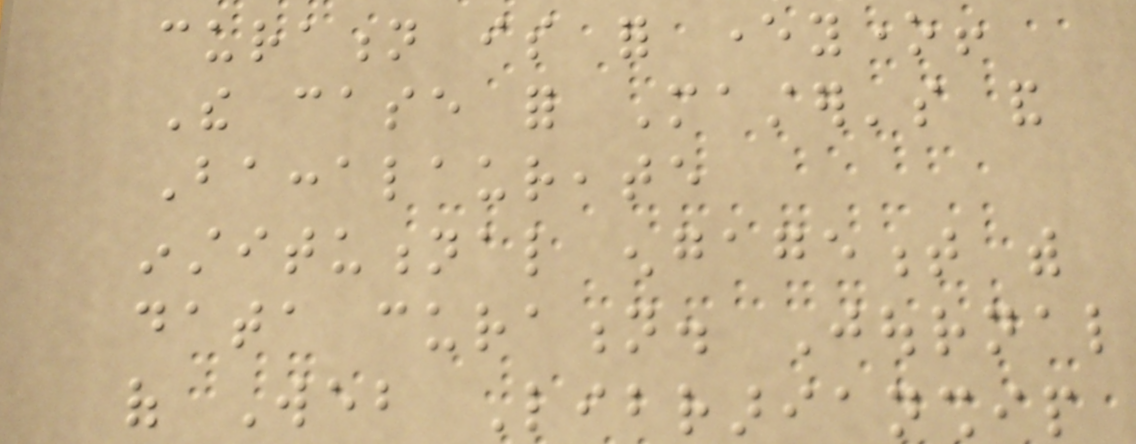curation is for everyone!
The case for Master's and
Baccalaureate
institutional engagement with
data curation. Journal
of Web Librarianship
